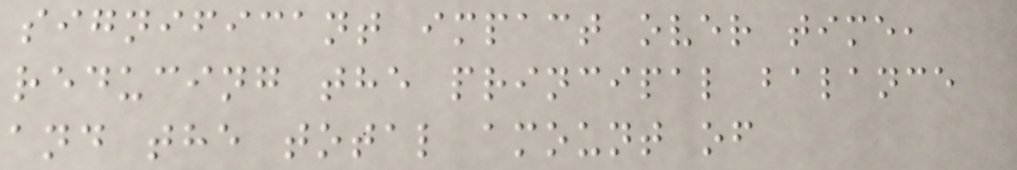significant impact over time,
reducing the principal balance
and the total amount of
